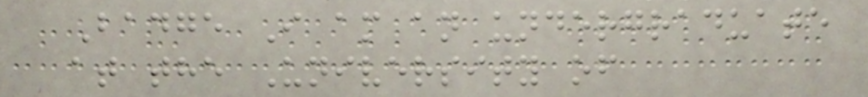Badge I am an undergraduate
at the University of
